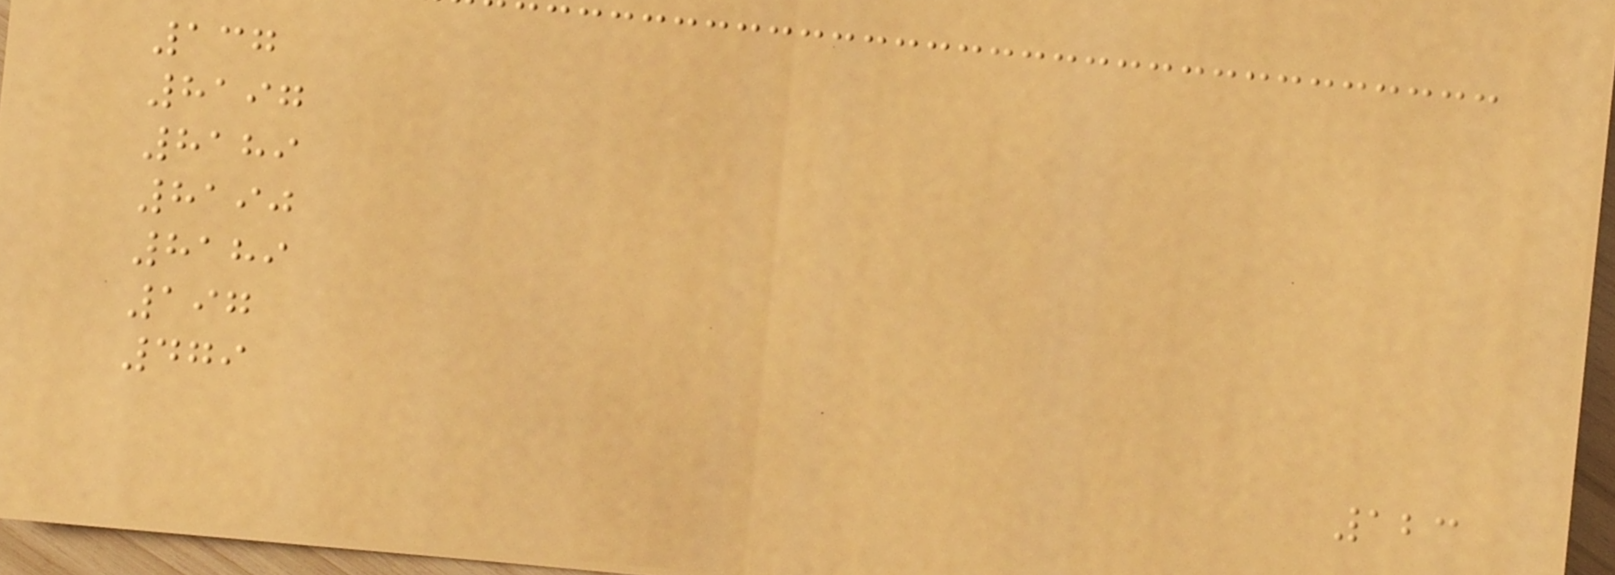137
8197
8189
8190
8189
197
479
123
